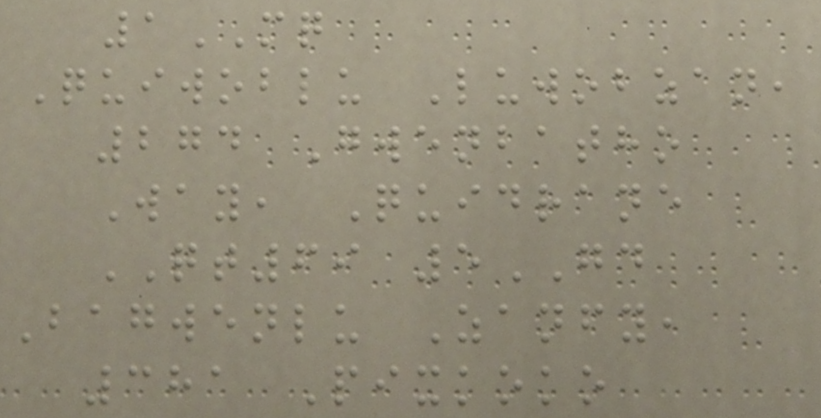1MQ
Quiwoblu Luwobzan,
274 Gwenbatho
Way, Quidrane
QT69 5GD
Bagwenlu Zanfy,
381 Pixkoko
